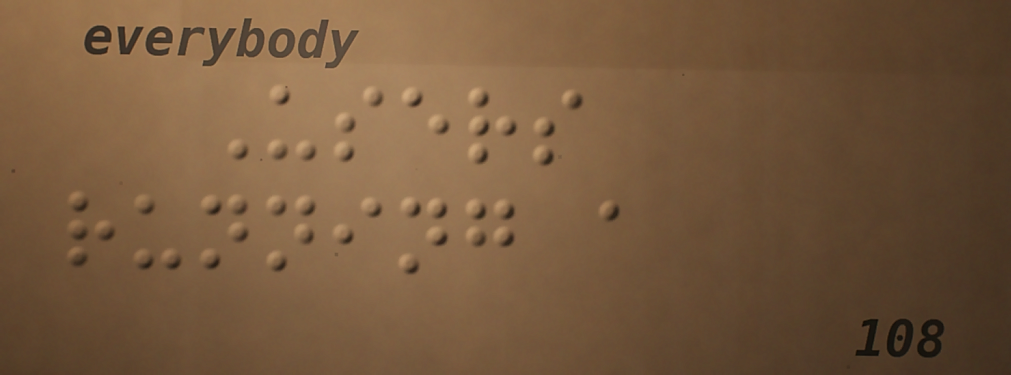Users
running a
